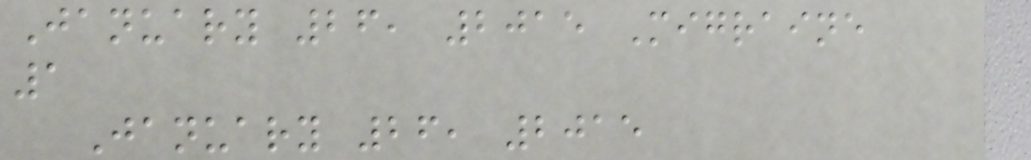January 26, 2015 Migraine
1
January 26, 2015
